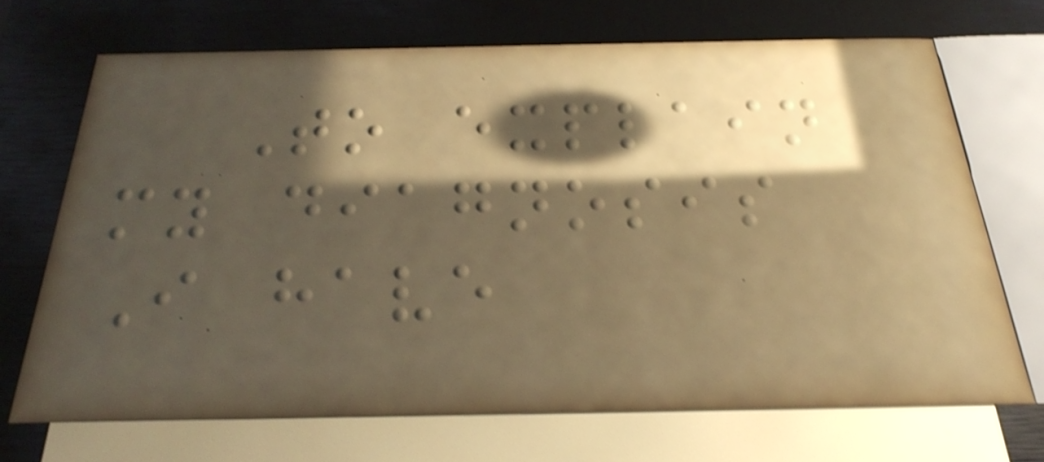To explain
my diagnosis
I have
